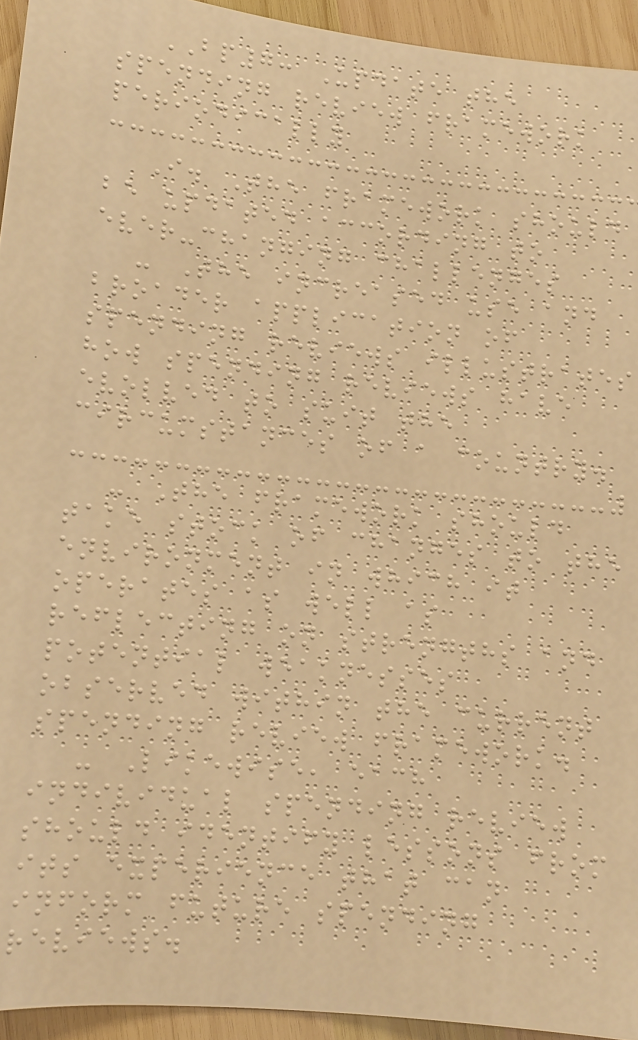BP7: Update the
spending review framework
periodically
I. The framework should
be updated according to
ever-changing challenges
- The increased use and
broader application of
spending reviews illustrates
how spending reviews have
evolved to suit the
circumstances of a country.
- The framework should
take stock of changes to the
environment in which it
operates as well as
reflecting on strengths and
potential weaknesses
observed within the current
spending review framework.
- Likewise, each
individual spending review
should identify lessons from
its experience that can
inform future spending
reviews.
